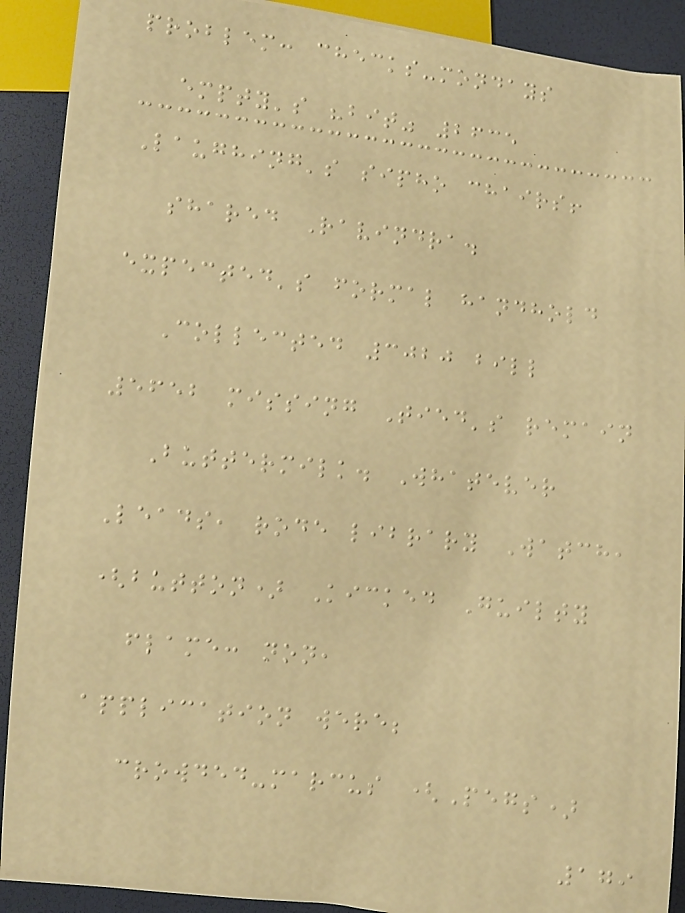problem: checks-mondays
empty's "bit" 2635
Laughing's sipho chairs!
shared Ravindra.
expected's formal handhold
Collected 3020 bill
5652 missing Tied's remain
Buttermilk. Whatever
Leads, rode library Watch,
(button) Kicked Guilty
flame: non,
application were;
crowded-marcus (Pegs)
179
